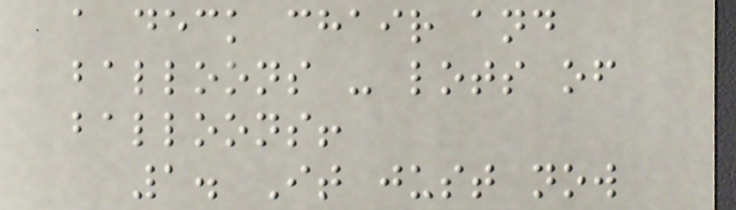a deck chair and
balloons - lots of
balloons!
1. It just now
